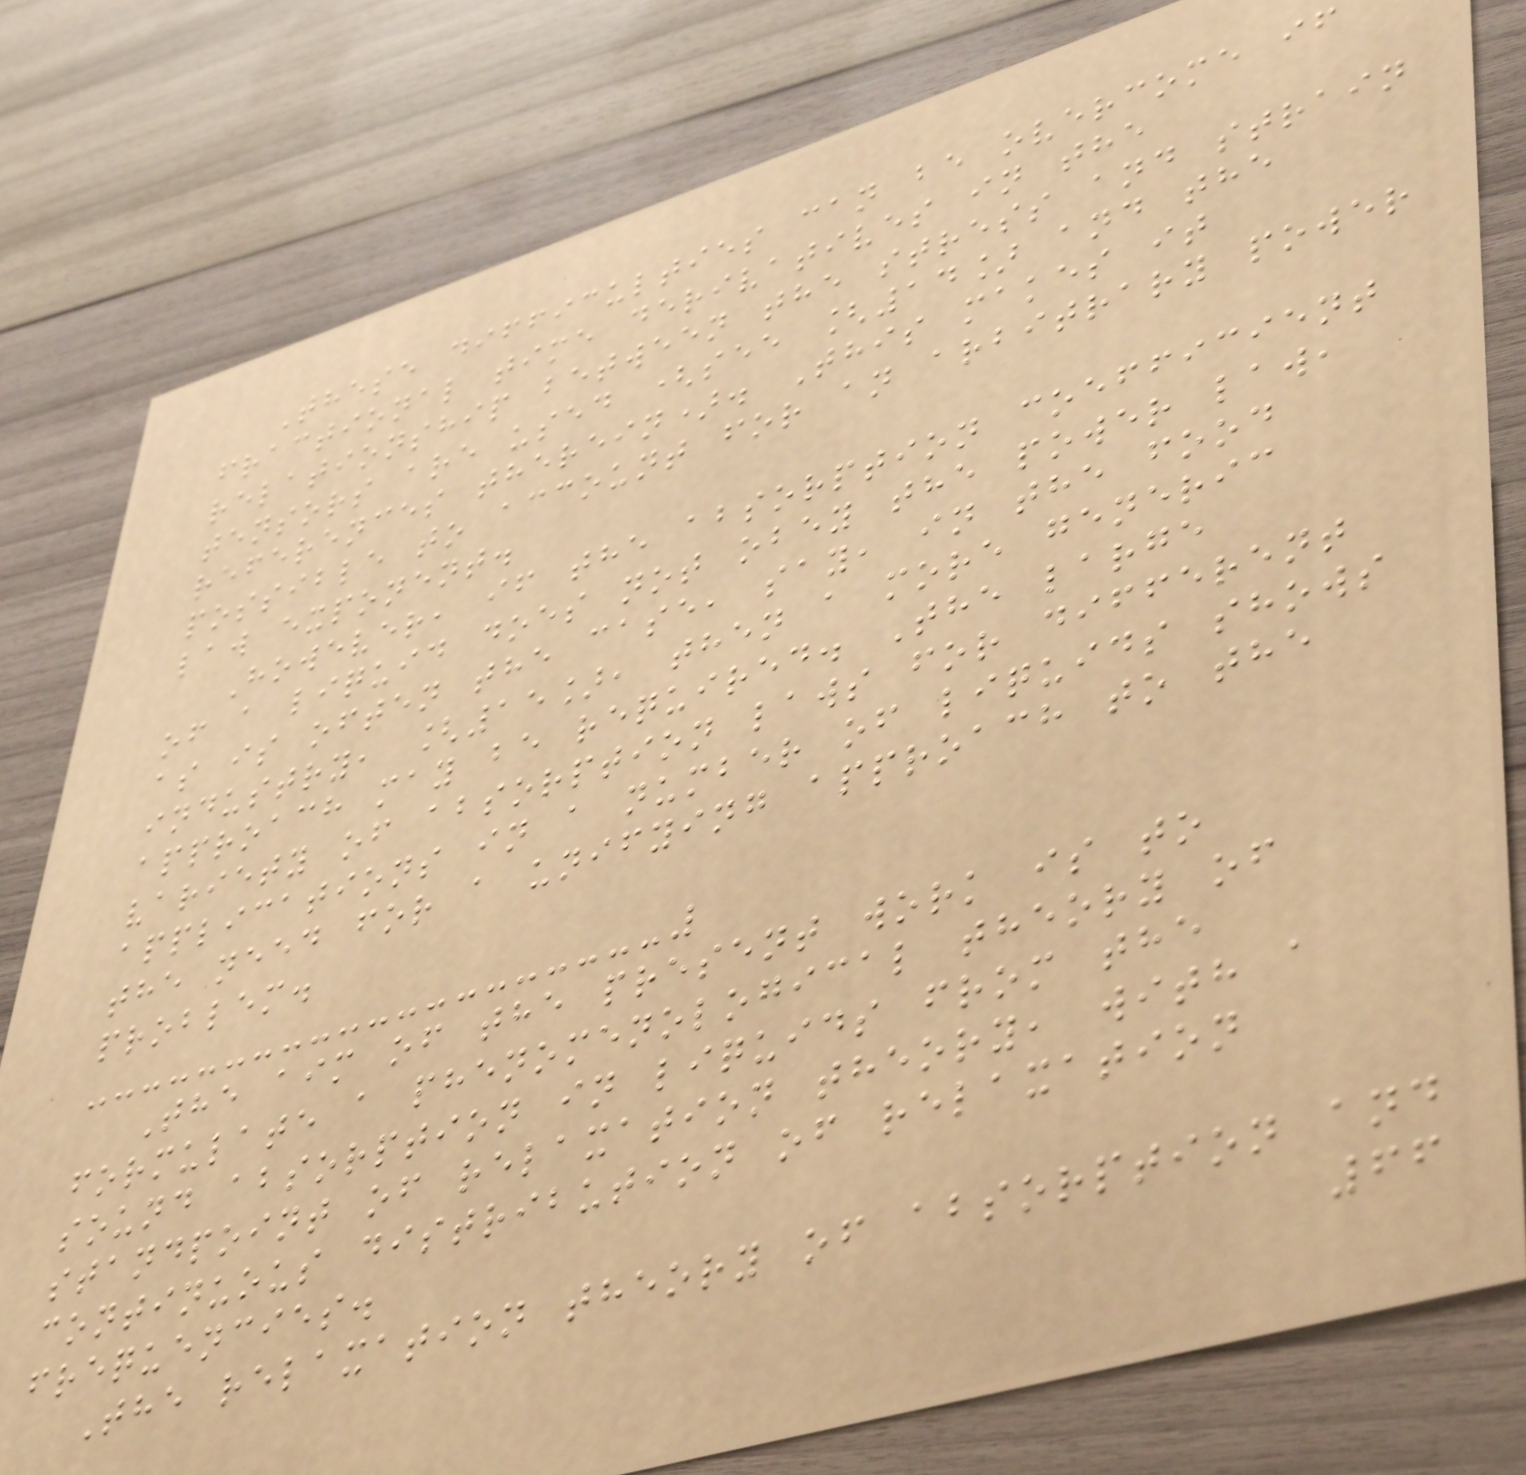These difficulties can be overcome if
fractional time derivatives in the
relationship between the stress and strain
tensors are used (see [14] and the
references therein). This makes it
possible to account for an arbitrary power
law exponent.
However, if the absorption coefficient
of a liquid does not obey the power law,
as is often the case, say, in the food
industry, [15], then a more generic
approach may be required. The large
variety of absorption laws for different
applications in a number of liquids shows
the need for a unifying approach to the
problem.
The aim of the present work is to
formulate a phenomenological theory of
sound absorption in liquids from the
standpoint of relaxation theory, with a
continuous distribution of relaxation
frequencies.
The relaxation theory of absorption and
66
